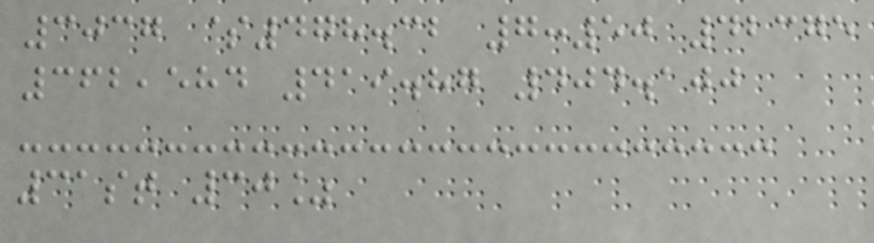3037 $478.32 7:50 42375
362,584 419.87 404.100
31st 30%
